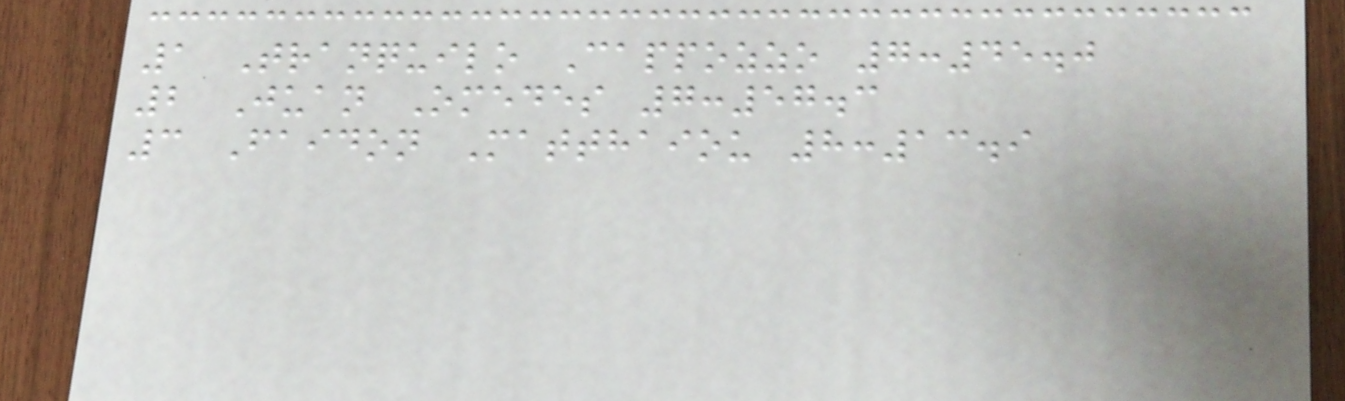1 Tranquilo Cappozzo 7:45.0
2 Juan Omedes 7:57.3
3 Faidon Matthaiou 8:13.9
